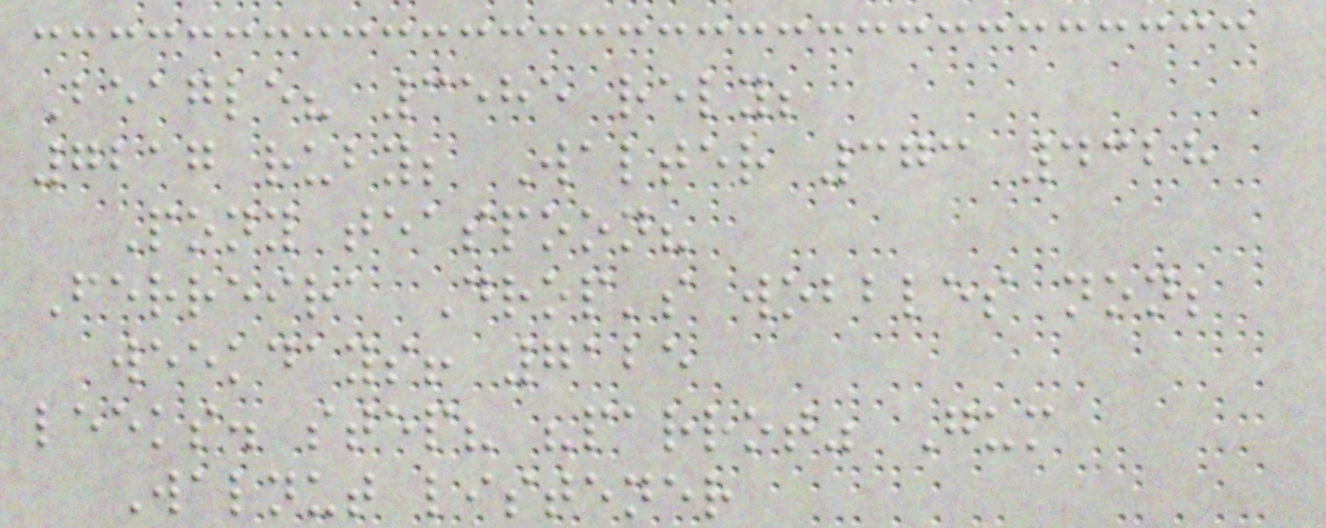Beagle? 3585 rely;
7217 ruby; Walter 373 4328
Pony teaspoon?
Ferreira Drop's wobbles non;
weekdays! 7125
leeks. step? "parrot" Gum
Walnut listener
